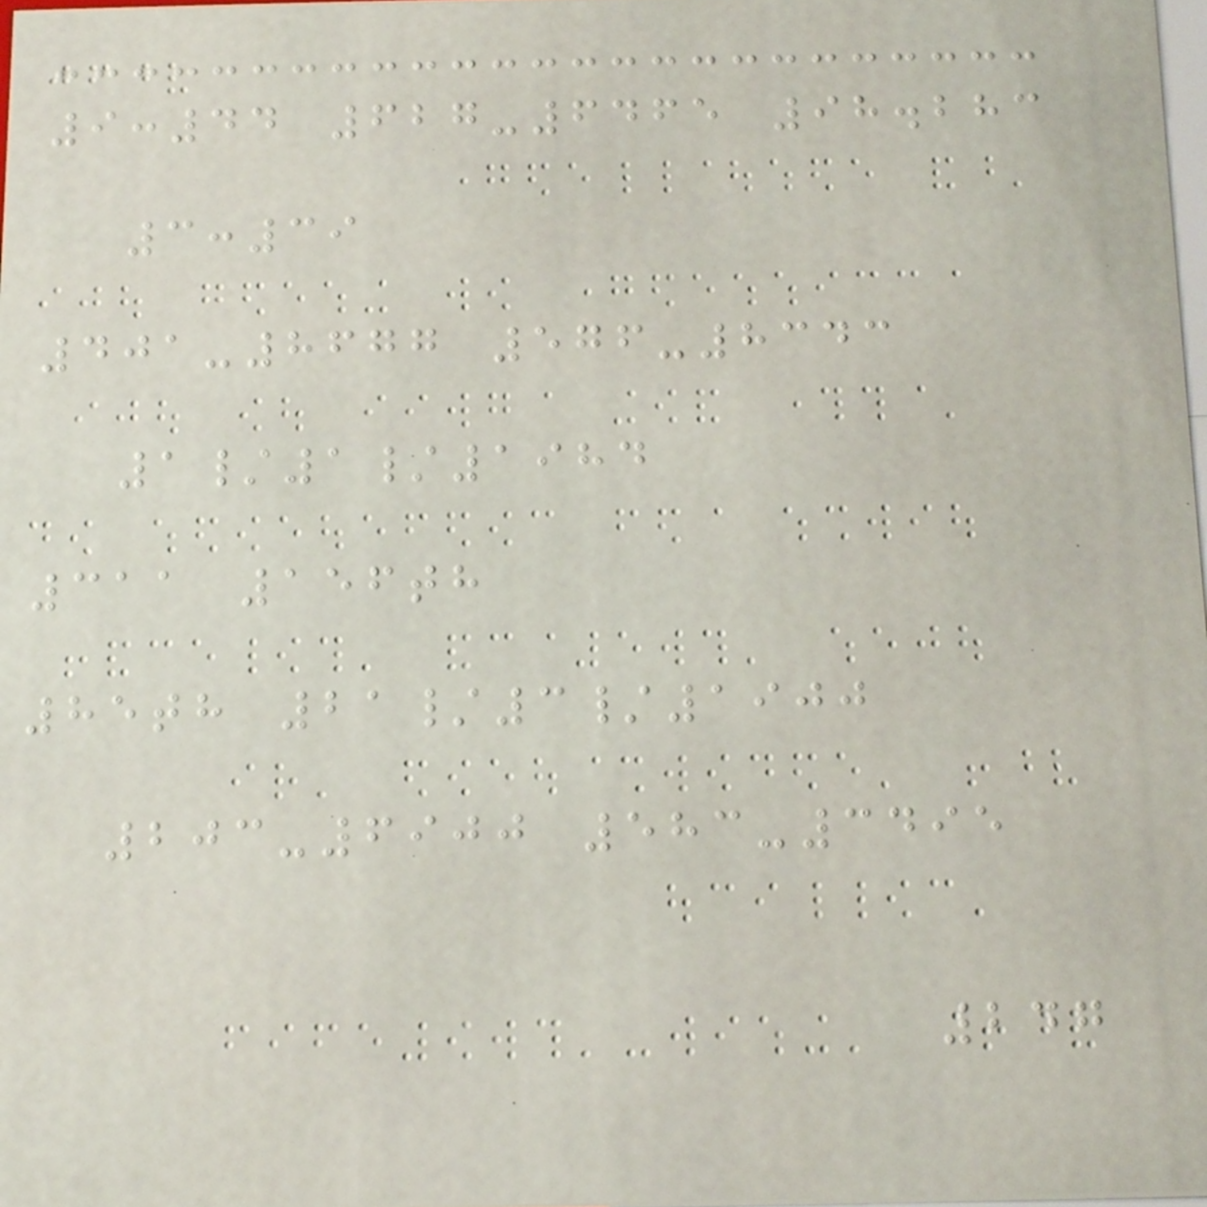9:44 627-6465 98.283
3:39
401-8677 576-8343
1/1/1984
311 156th
85th 21/3/1900
203-6900 583-3495
247
